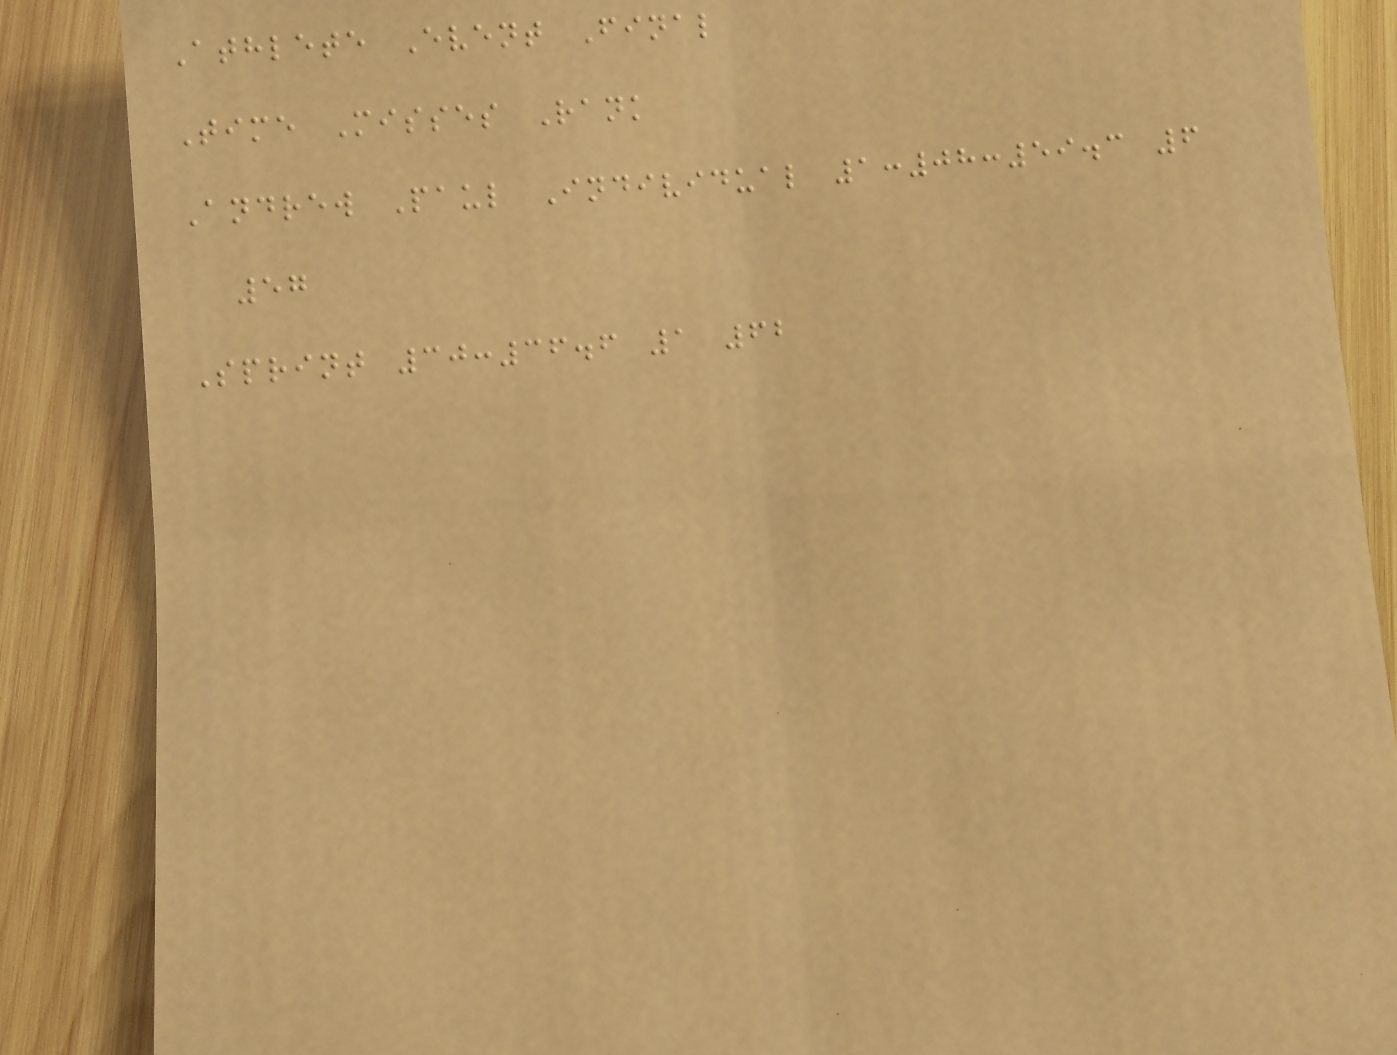Athlete Event Final
Time Misses Rank
Andrew Paul Individual 1:08:59.3 6
57
Sprint 30:36.6 1 62
